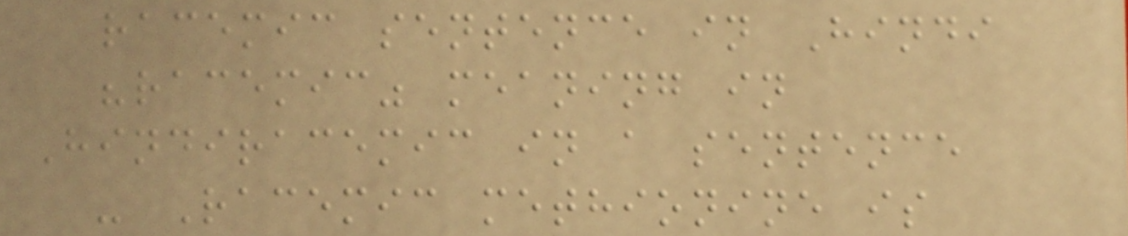racemic sentence in Hindi
"racemic" meaning in
Hindiracemic in a sentence
- Racemic methionine is
